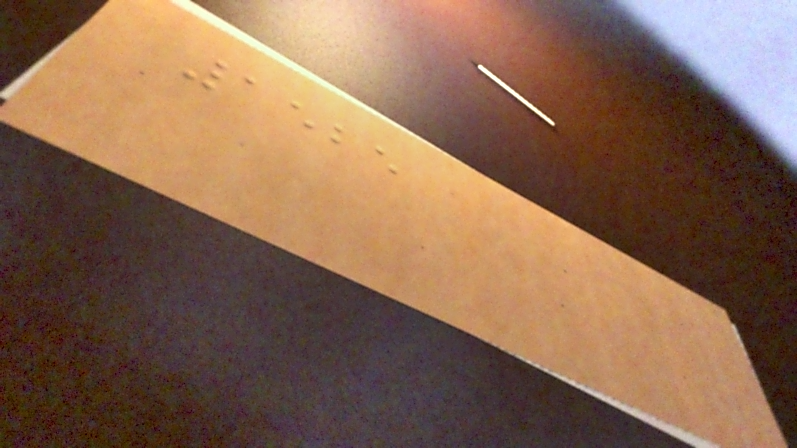1525
